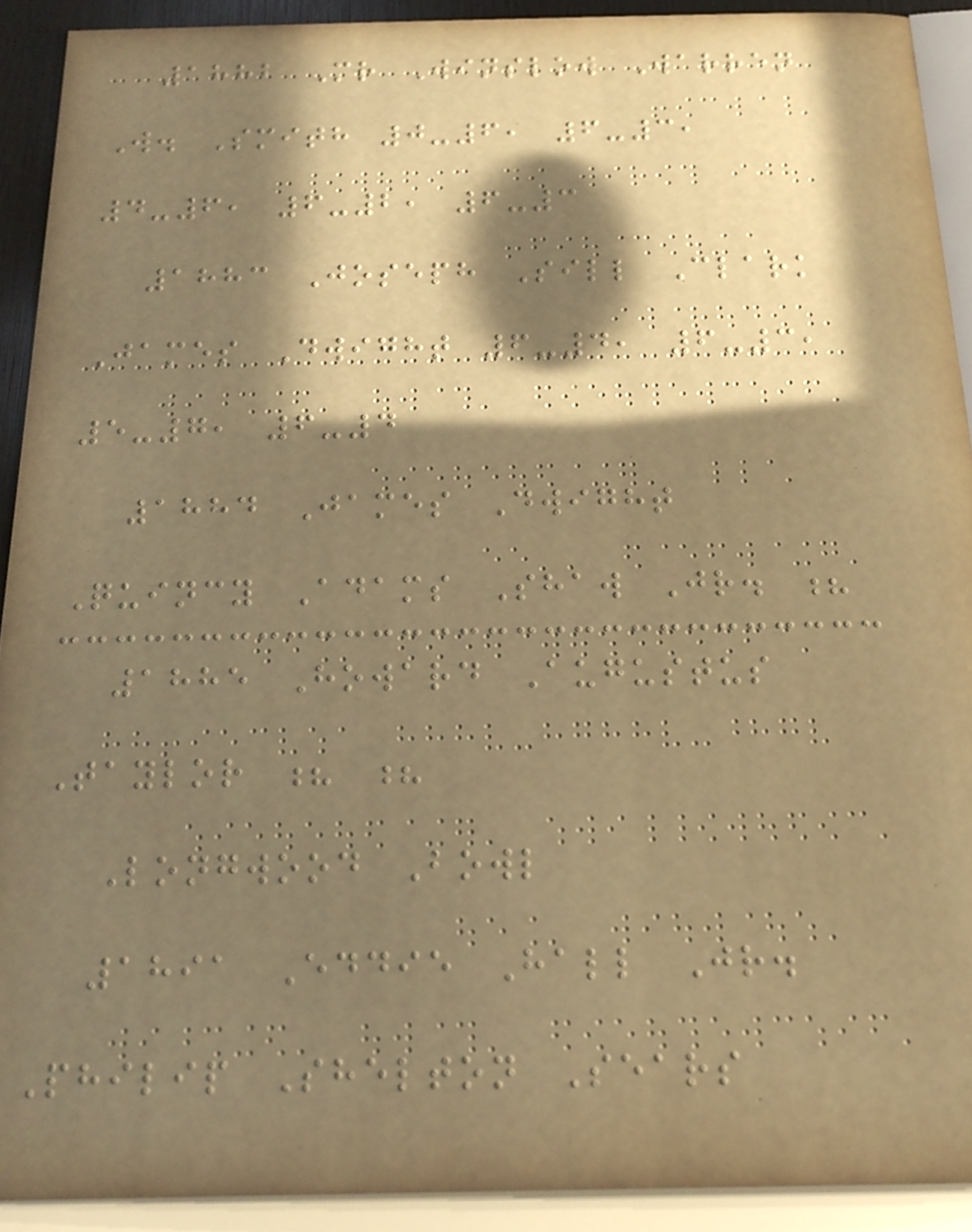1882 Mr Winslow Warren
W. Smith 0-6, 6-3,
4-6, 6-2, 6-3
1883 Joseph Sill Clark
James Dwight 6-4, 6-3,
5-7, 6-4
1884 James Dwight
Quincy Adams Shaw Jr. ?
1885 Howard Augustus
Taylor ? ?
Longwood Bowl
1891 Eddie Hall Jr.
Philip Shelton Sears
